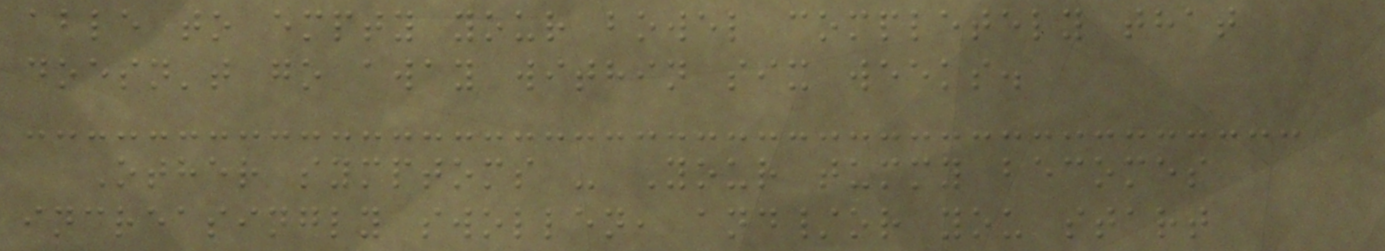able to empty your bowel completely that
doesn't go away within six weeks.
Other symptoms - Your tummy becomes
increasingly swollen, and/or you start
